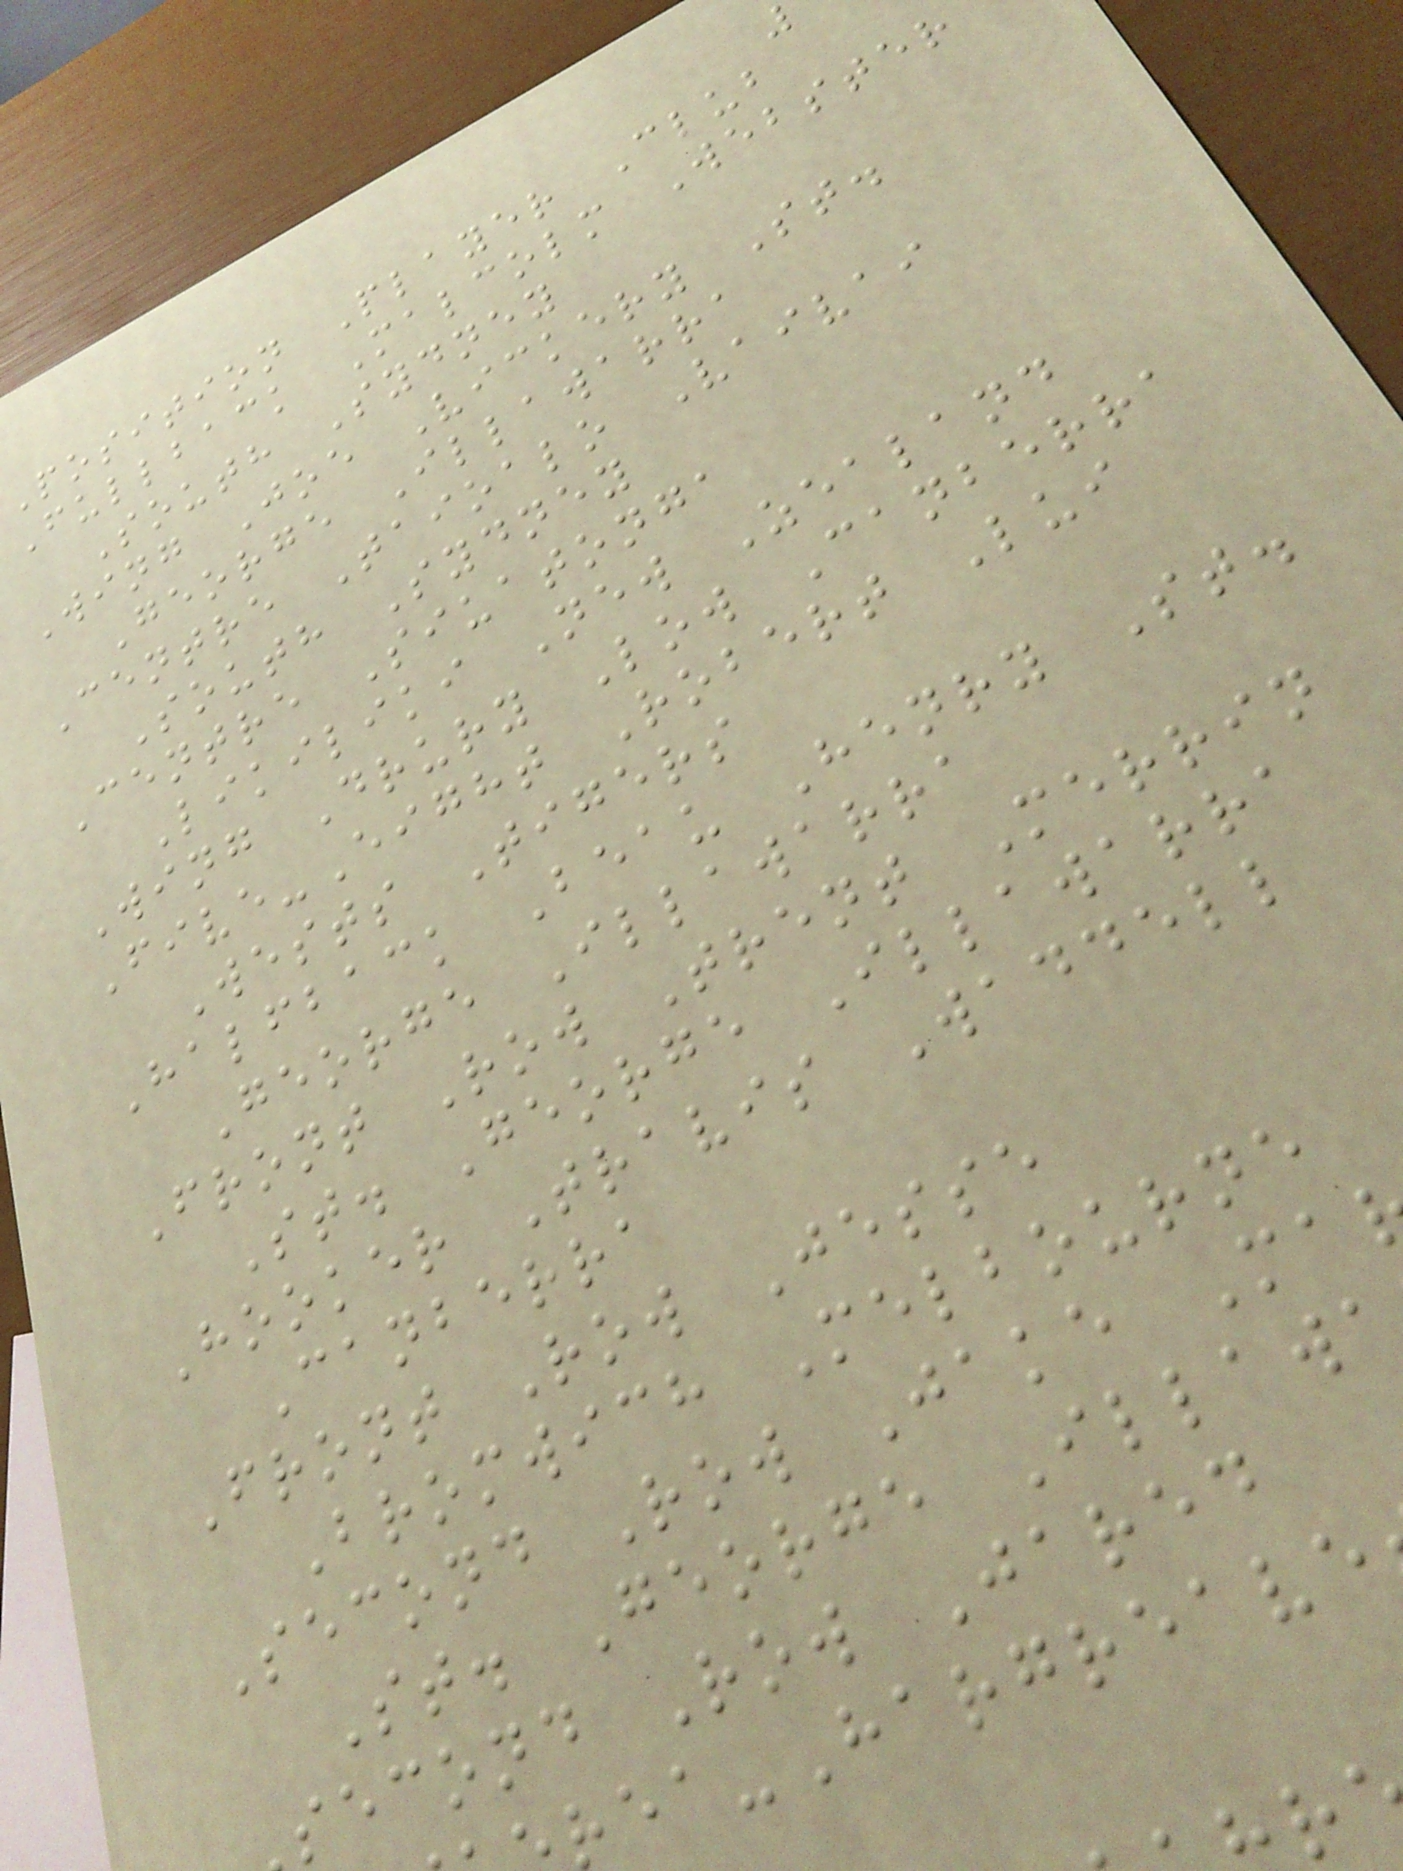Position Player Club
Fullback Malcolm Webster
South Sydney
Wing Joe Vickery St.
George Illawarra
Centre Taioalo Vaivai
South Sydney
Centre Siuatonga
Likiliki New Zealand
Wing Drury Low Canberra
Five-Eight Robert Lui
Wests Tigers
Halfback Beau Henry St.
George Illawarra
Front Row Trent Merrin
St. George Illawarra
Hooker Travis Waddell
Canberra
Front Row Jesse
Bromwich Melbourne
Second Row Jake Ma
St. George Illaw
second Row Jared
